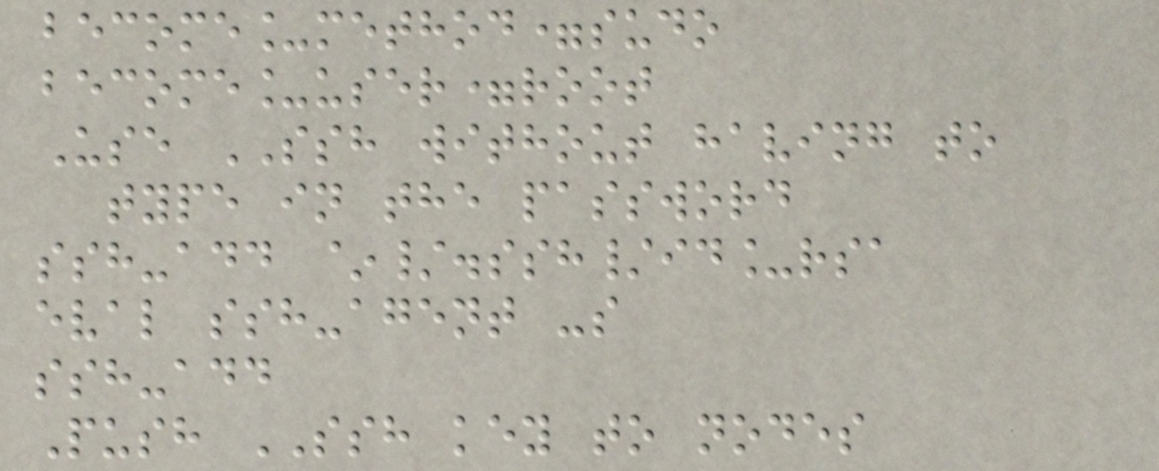become_method=sudo
become_user=root
Use SSH without having to
type in the password
ssh-add ~/.ssh/id_rsa
eval ssh-agent -s
ssh-add
Push SSH key to nodes
